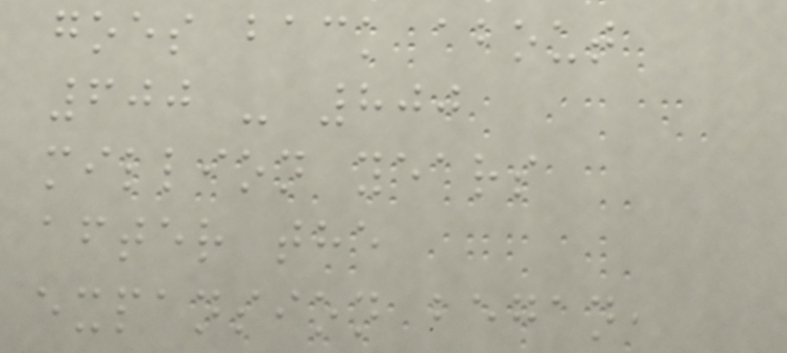goes back about
600 - 800
million years
after the
expansion began,
